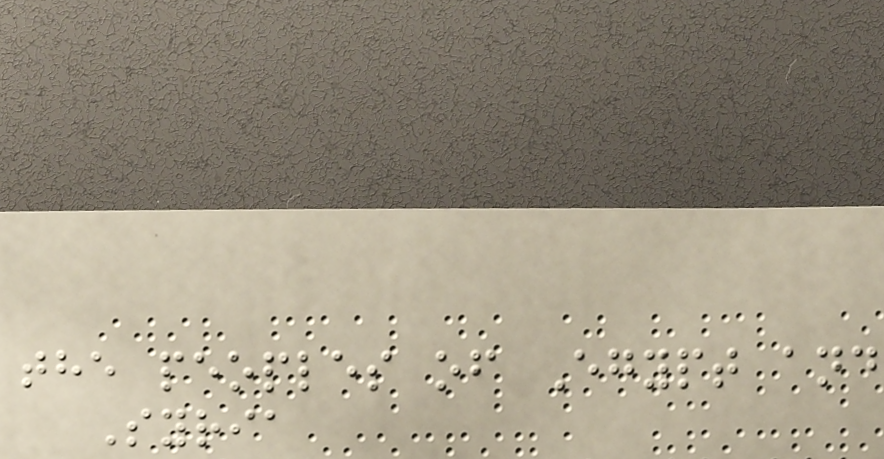the peoples of Egypt and
Syria
